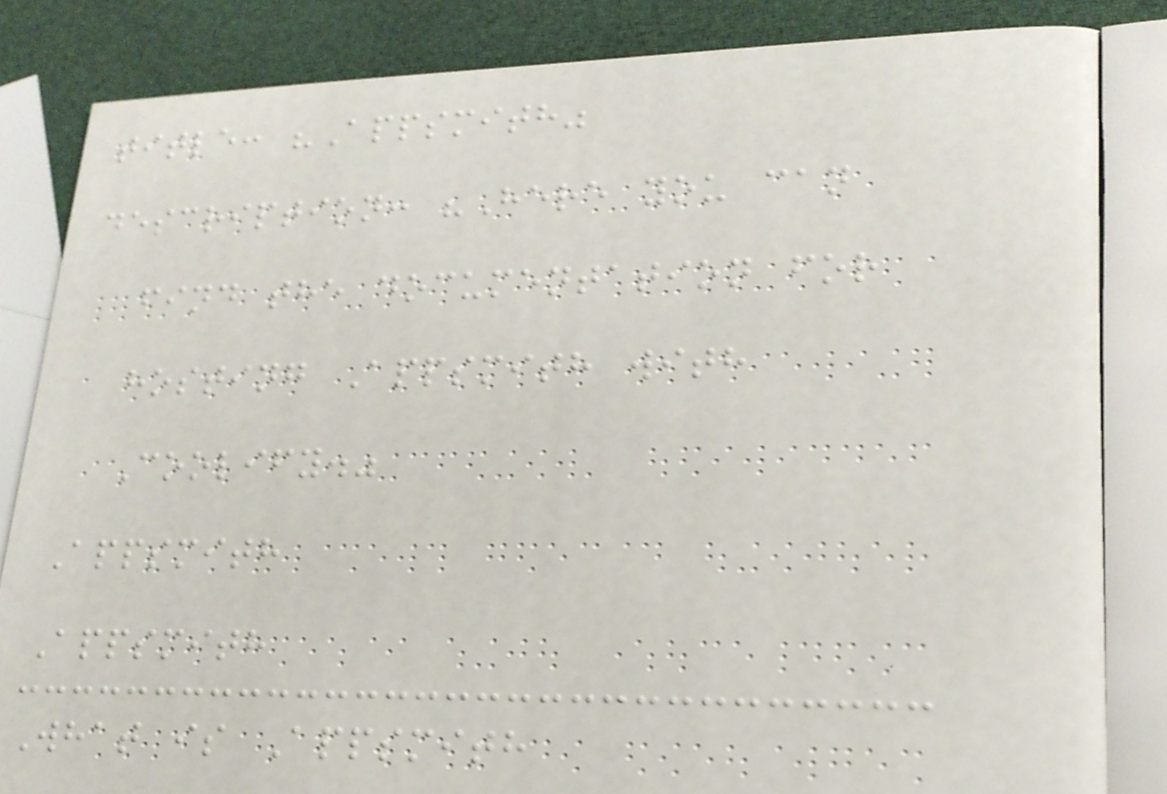title: "Appsmith"
description: "Here you can
find the documentation for
hosting Appsmith with
Coolify."
Appsmith
Appsmith
What is Appsmith
